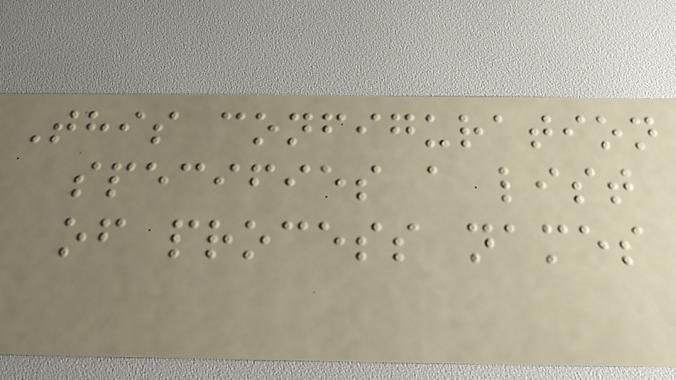This configuration
specifies a list
of process names
